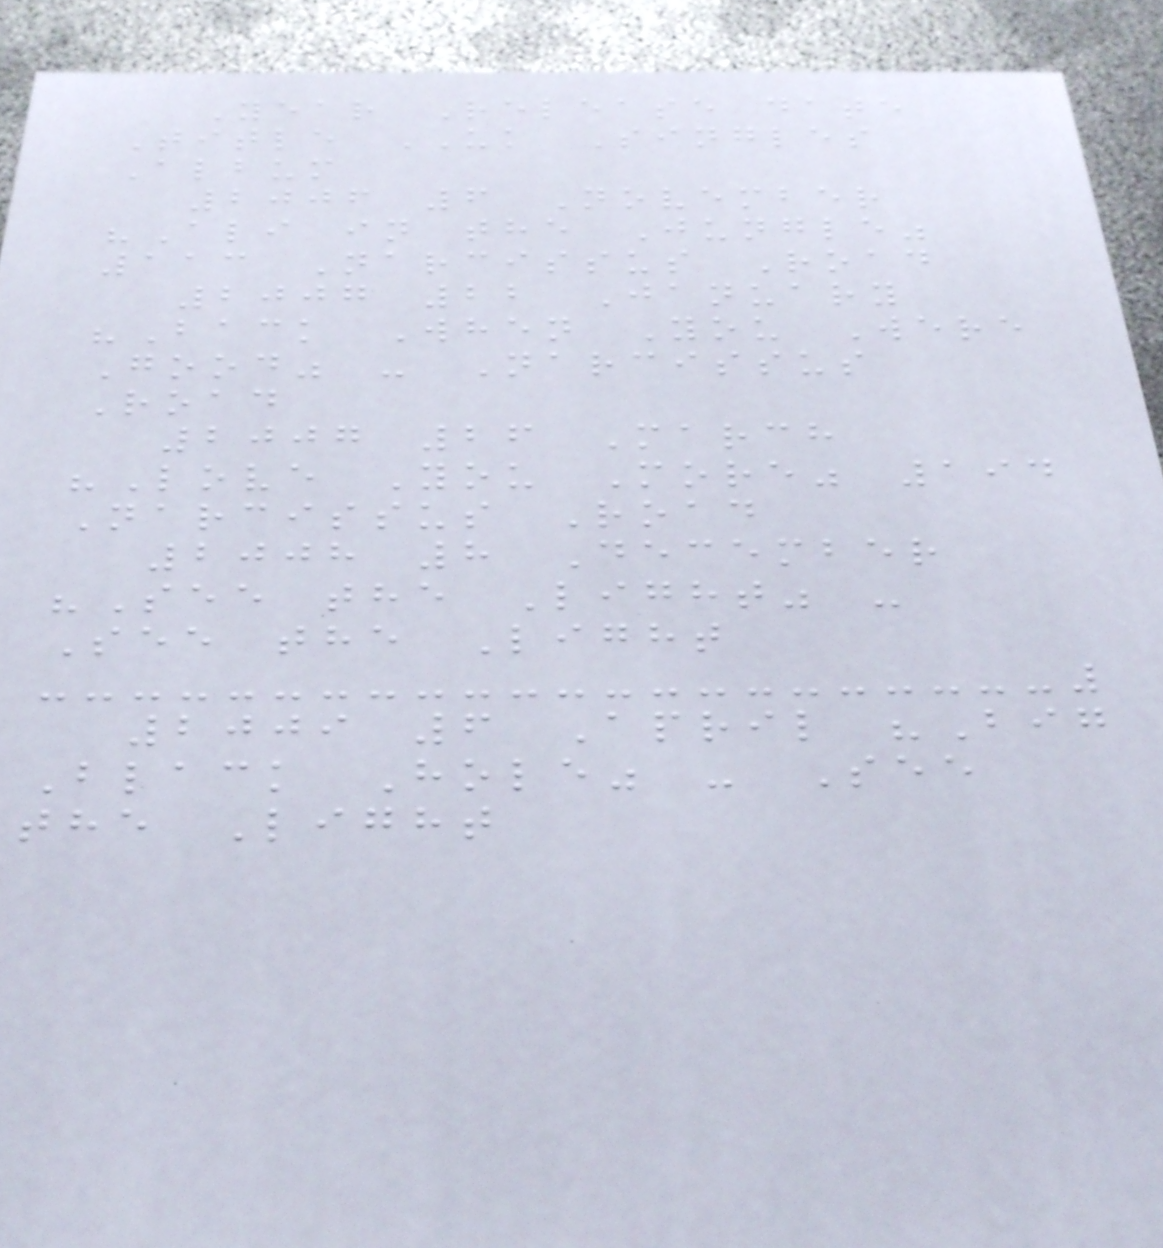Year Release date
Title UK Singles
Album
2006 6 November
"Ali in the Jungle"
113 Narcissus Road
2007 22 January
"Back When You Were
Good" - Narcissus
Road
2007 26 March
"Love You More" 194
Narcissus Road
2008 8 December
"See the Light" -
See the Light
2009 6 April "Big
Black Hole" - See
the Light
